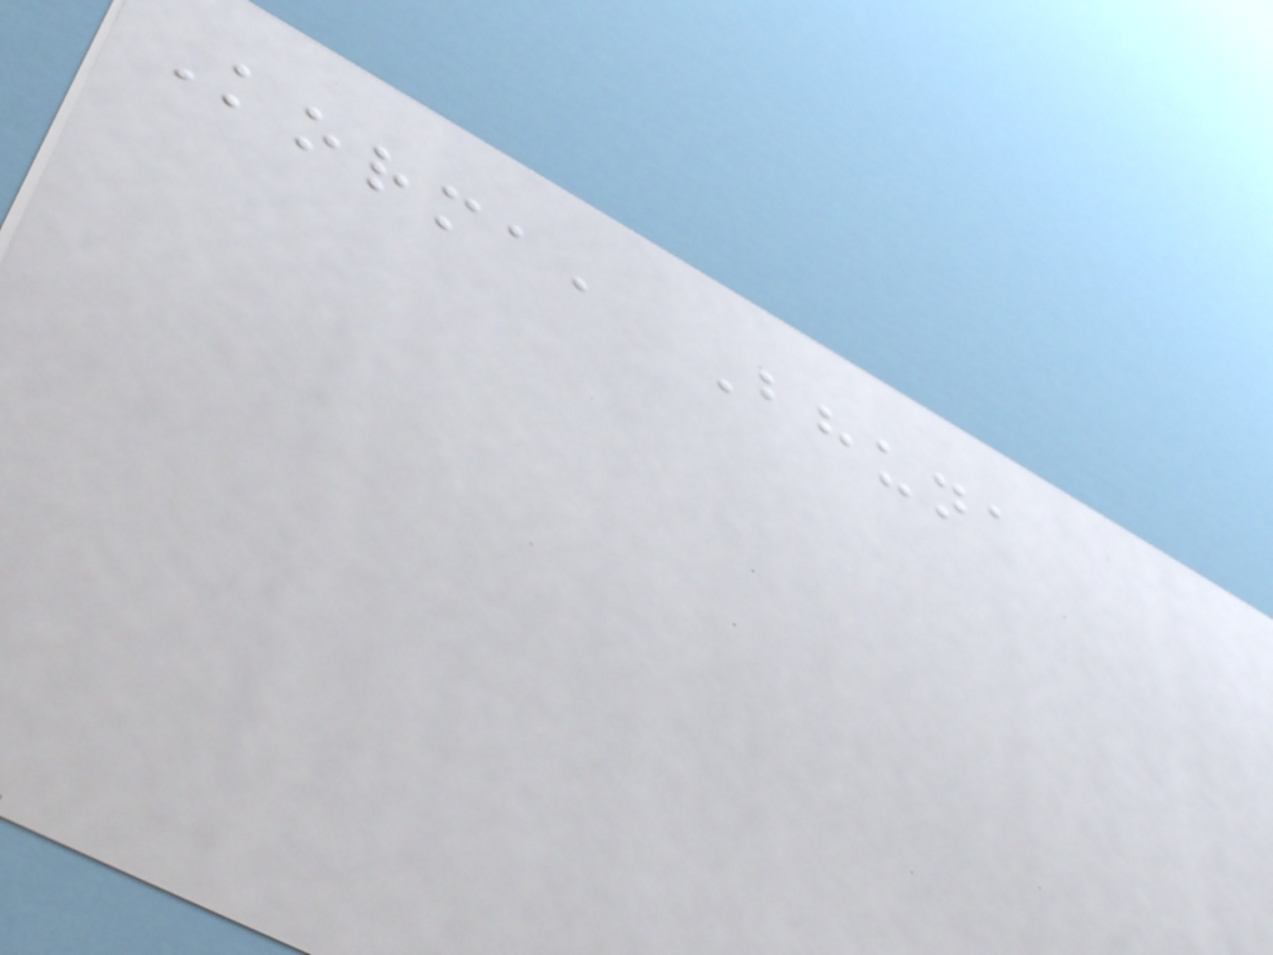Korma, Bhuna
